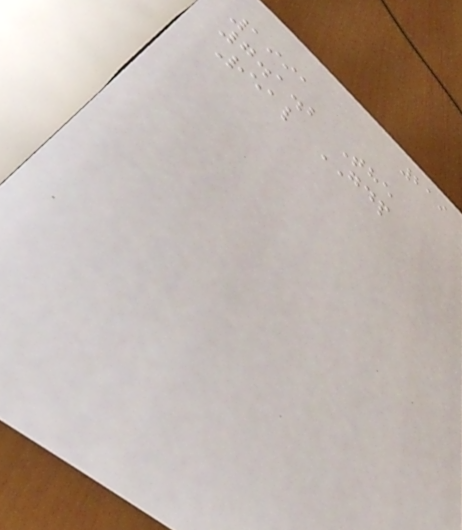219
1991
7.1.2 The
Real GDP
